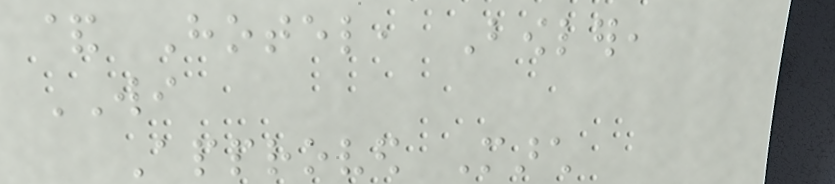& Hotel, Bowler,
WI
Approved March
